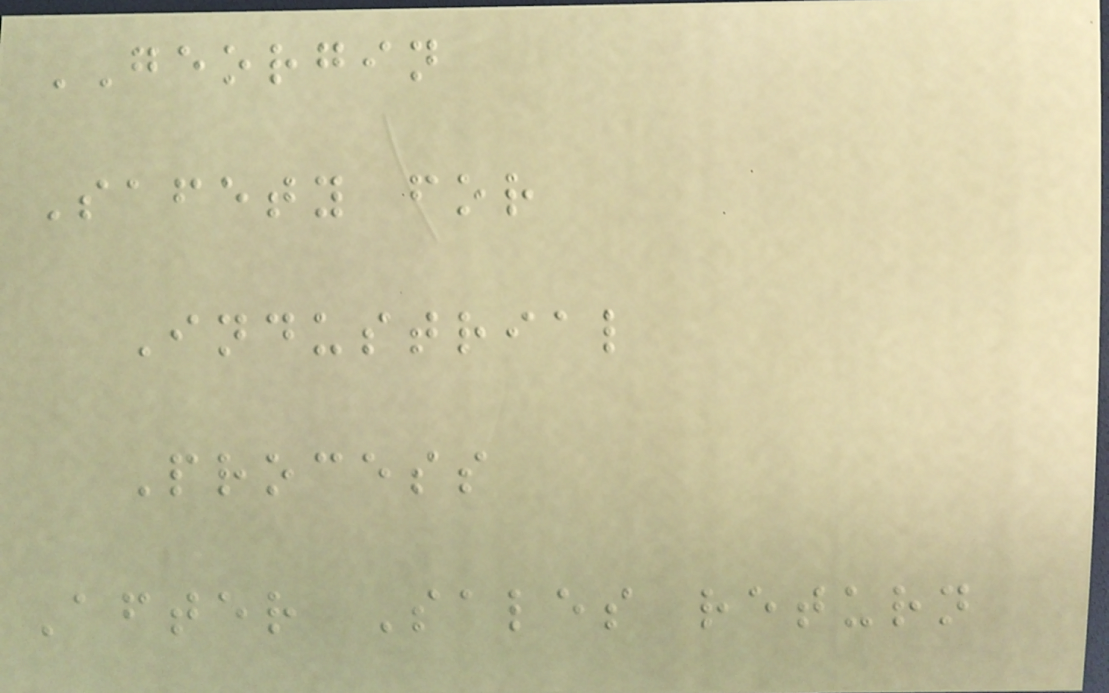GEORGIN
Safety for
Industrial
Process
After Sales return
